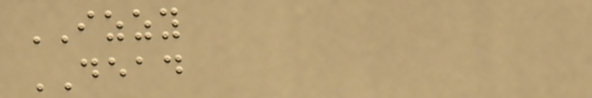IZZY
DEAD
